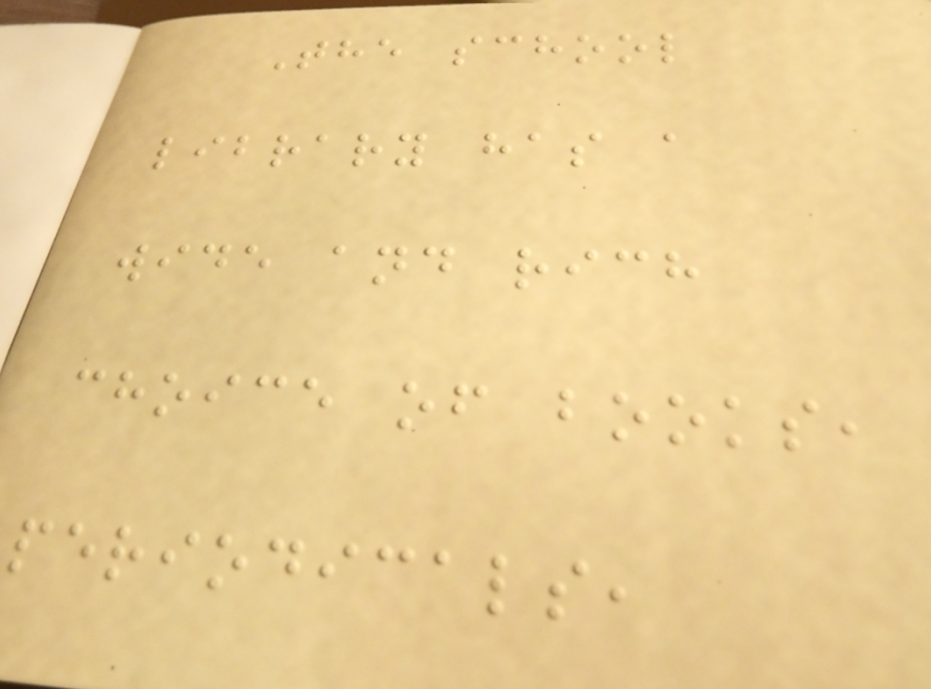The school
library has a
wide and rich
choice of books,
periodicals,
